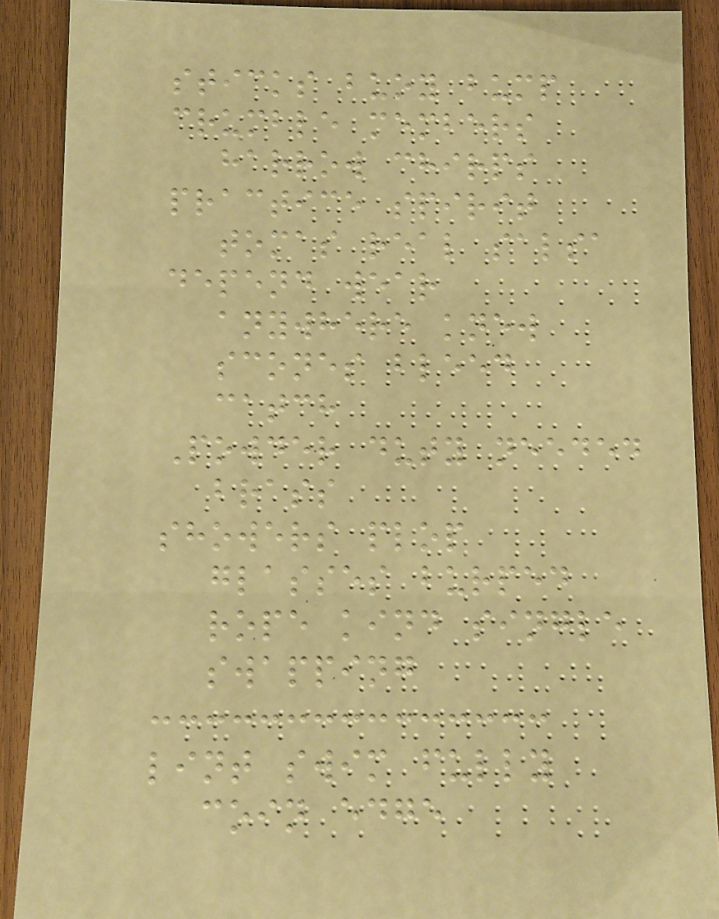sticks buoy bump
crumble members
harrow chirps
practice spirit
tomas real salsa
depend wear
anywhere knew
scones bleed
catch
Powder duty needed
brass
showers plop
glasses burped
rope kind single
swapping
lint swim fully
coin edge
